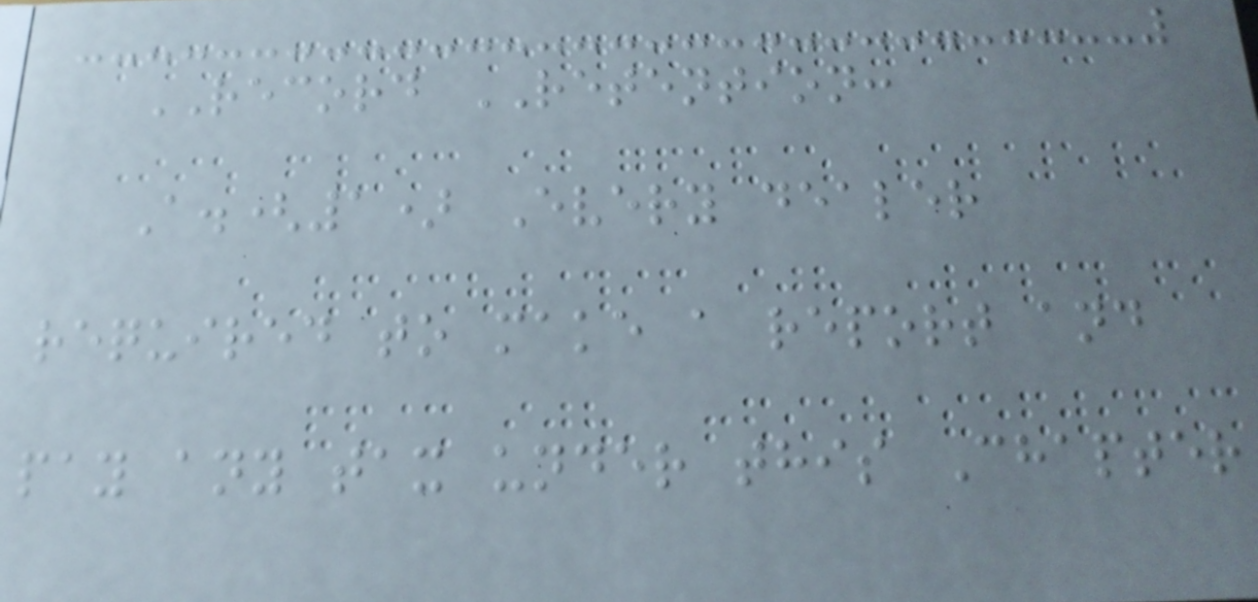RECORD RETENTION:
A.(1) Every dealer
required to make a report and
pay any tax under this Chapter
